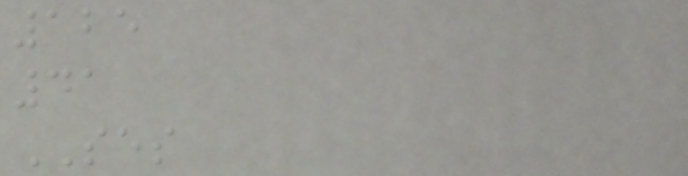125
41
SES
